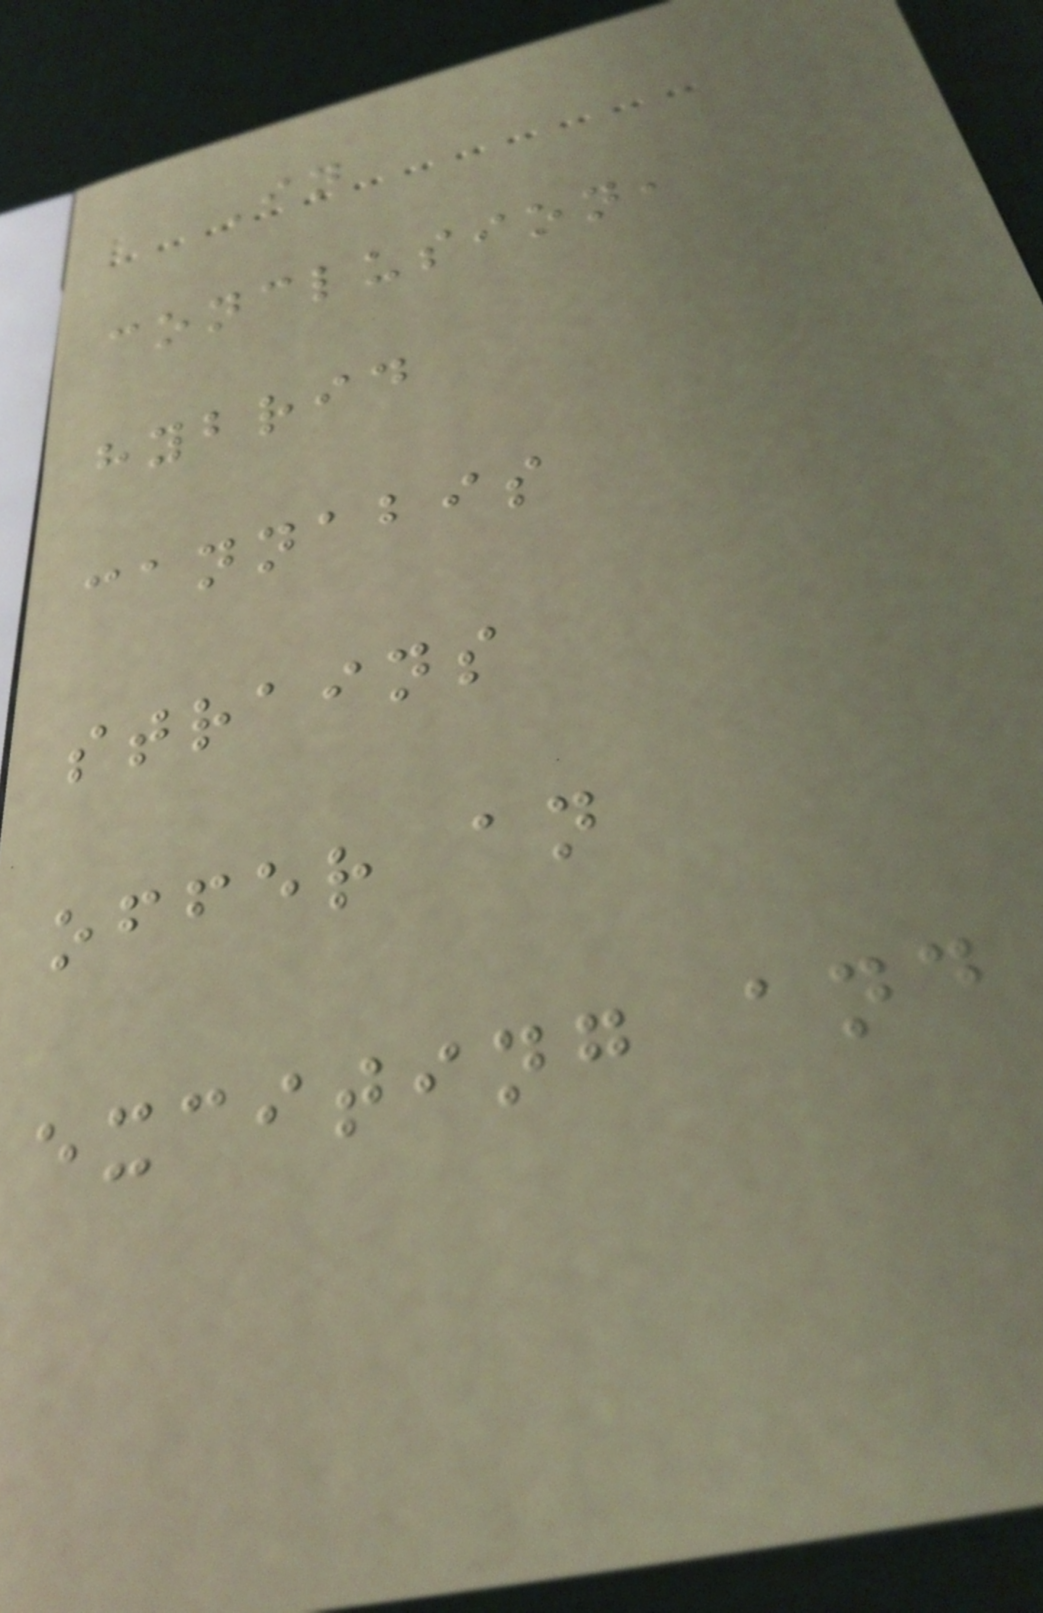In
conclusion,
hybrid
cannabis
strains
offer an
exciting and
